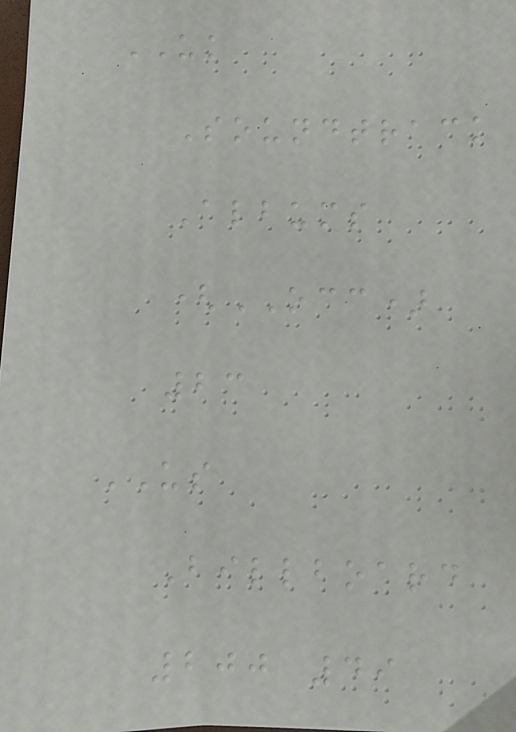UK
Soundtrack
Albums
(OCC)
23
US
Billboard
200 49
